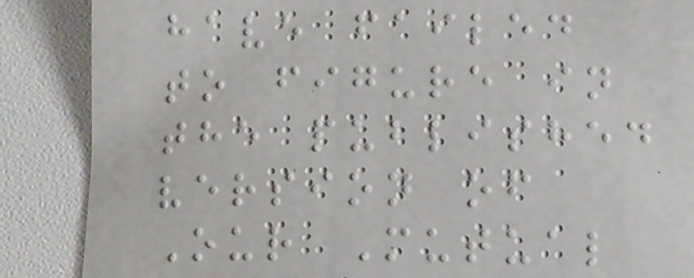have failed
to figure in
the published
version of
Our Mutual
